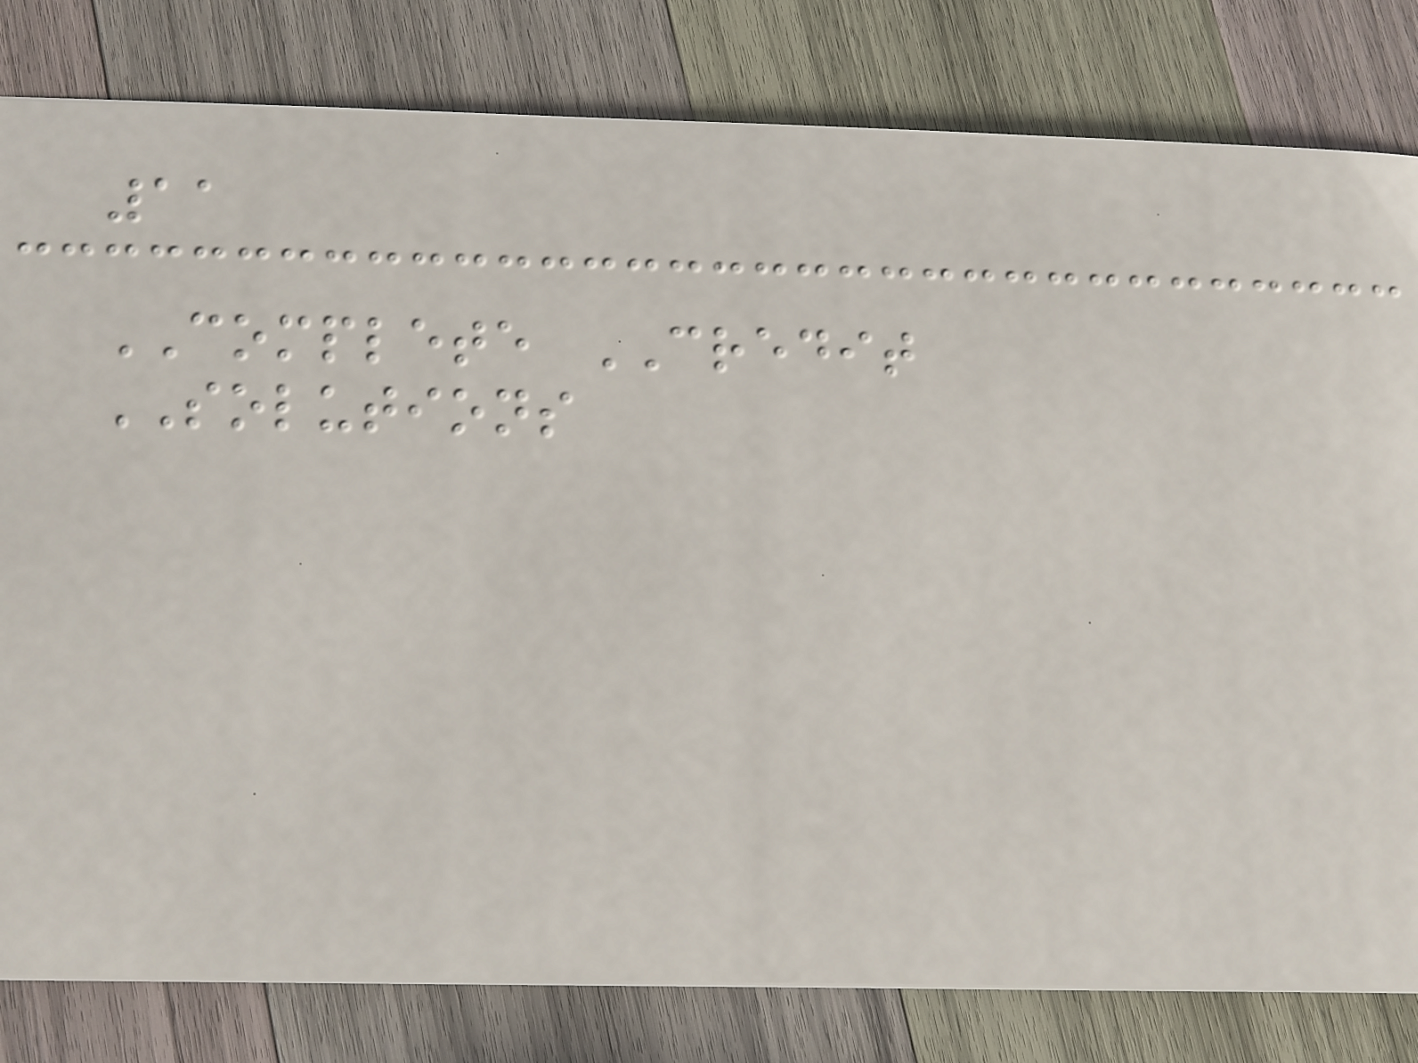11
COMPLETE CREDIT
SOLUTIONS
